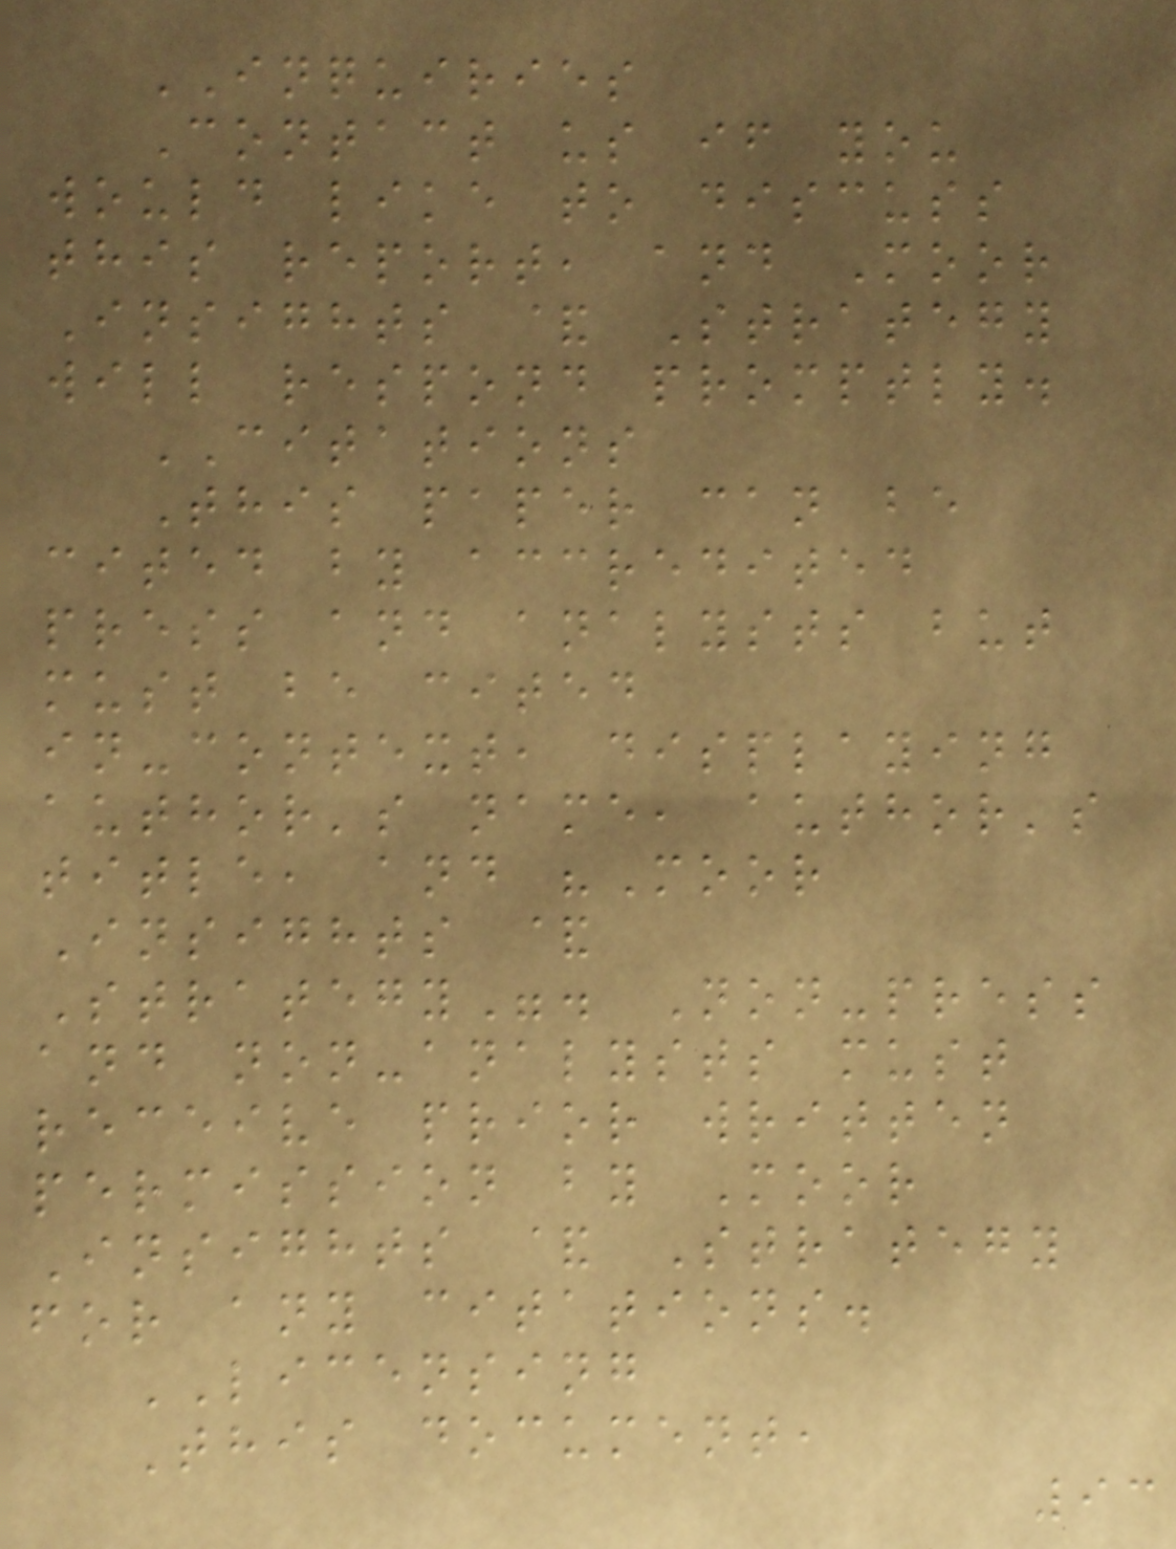INQUIRIES
Contact us if you
would like to discuss
this report, and Moor
Insights & Strategy
will respond promptly.
CITATIONS
This paper can be
cited by accredited
press and analysts but
must be cited
in-context, displaying
author's name, author's
title, and "Moor
Insights &
Strategy". Non-press
and non-analysts must
receive prior written
permission by Moor
Insights & Strategy
for any citations.
LICENSING
This document,
93
